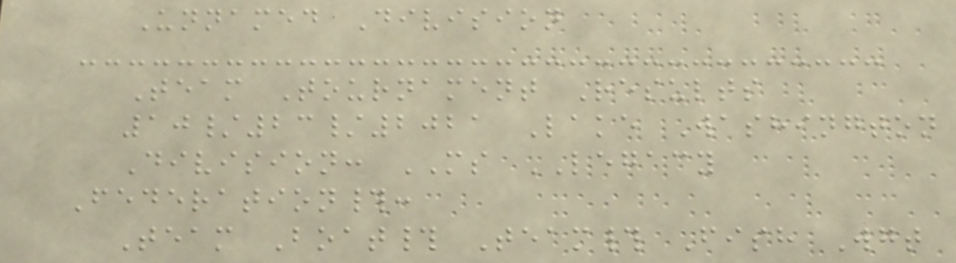Unnamed Division
Team Tournament Results
10/23/2021 Lake Washington
Division: MS LEGACY
Federation#:
Team Boat# Team# Fish Wgt
